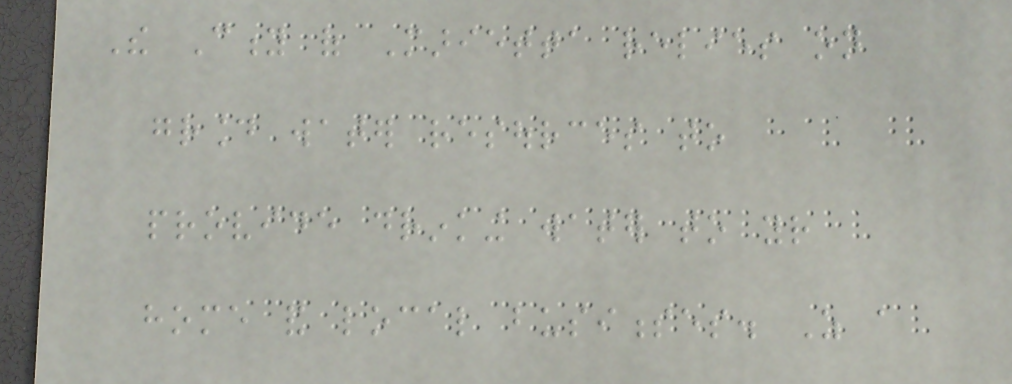The City of Marietta relies on
ground water resources to
provide drinking water to your
home and local businesses. As a
